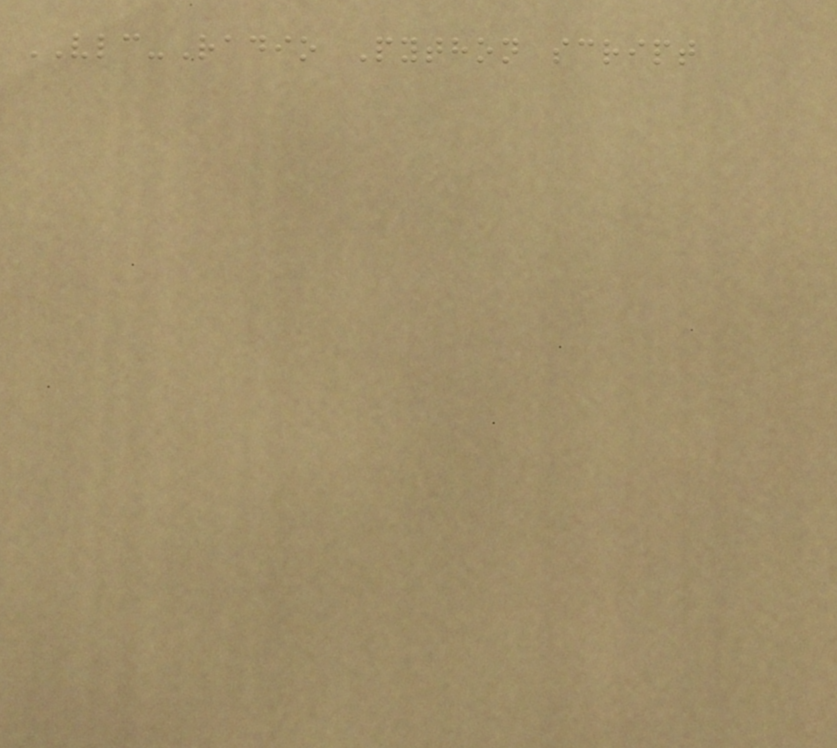VLC-Radio Python script
